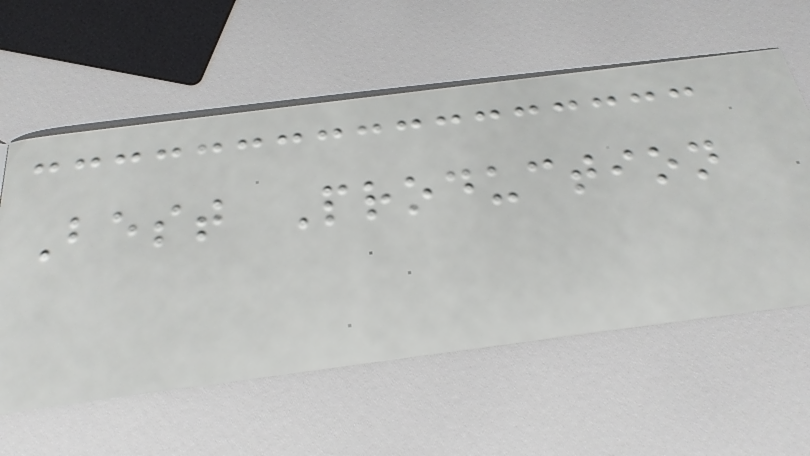Best Production
